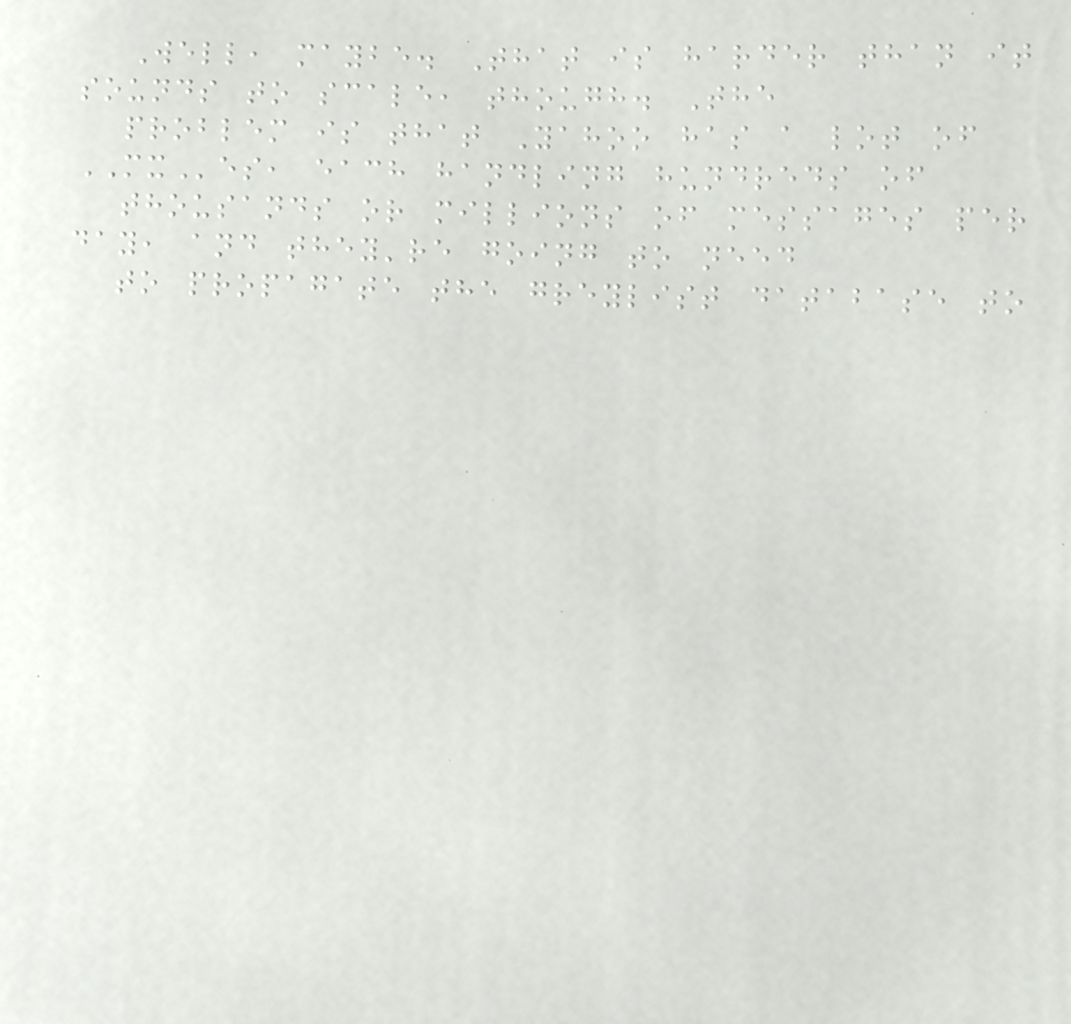Well, maybe. That is harder than it
sounds to scale, though. The
problem is that Yahoo has a lot of
MXes, each handling hundreds of
thousands or millions of messages per
day, and they're going to need
to propagate the greylist database to
